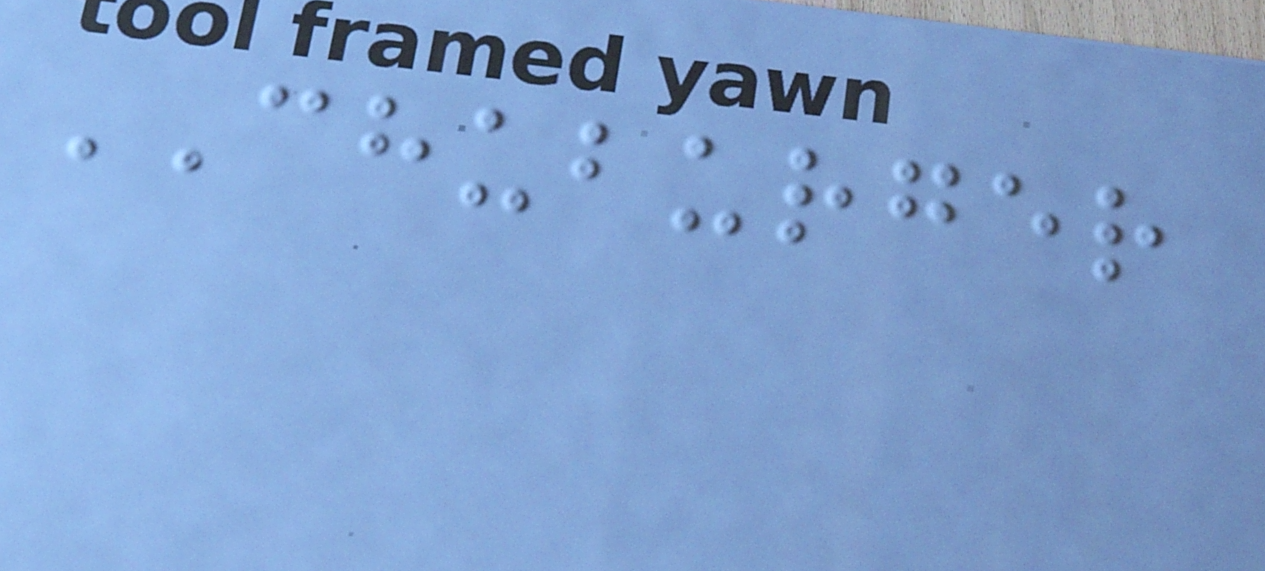CHUBURGER
